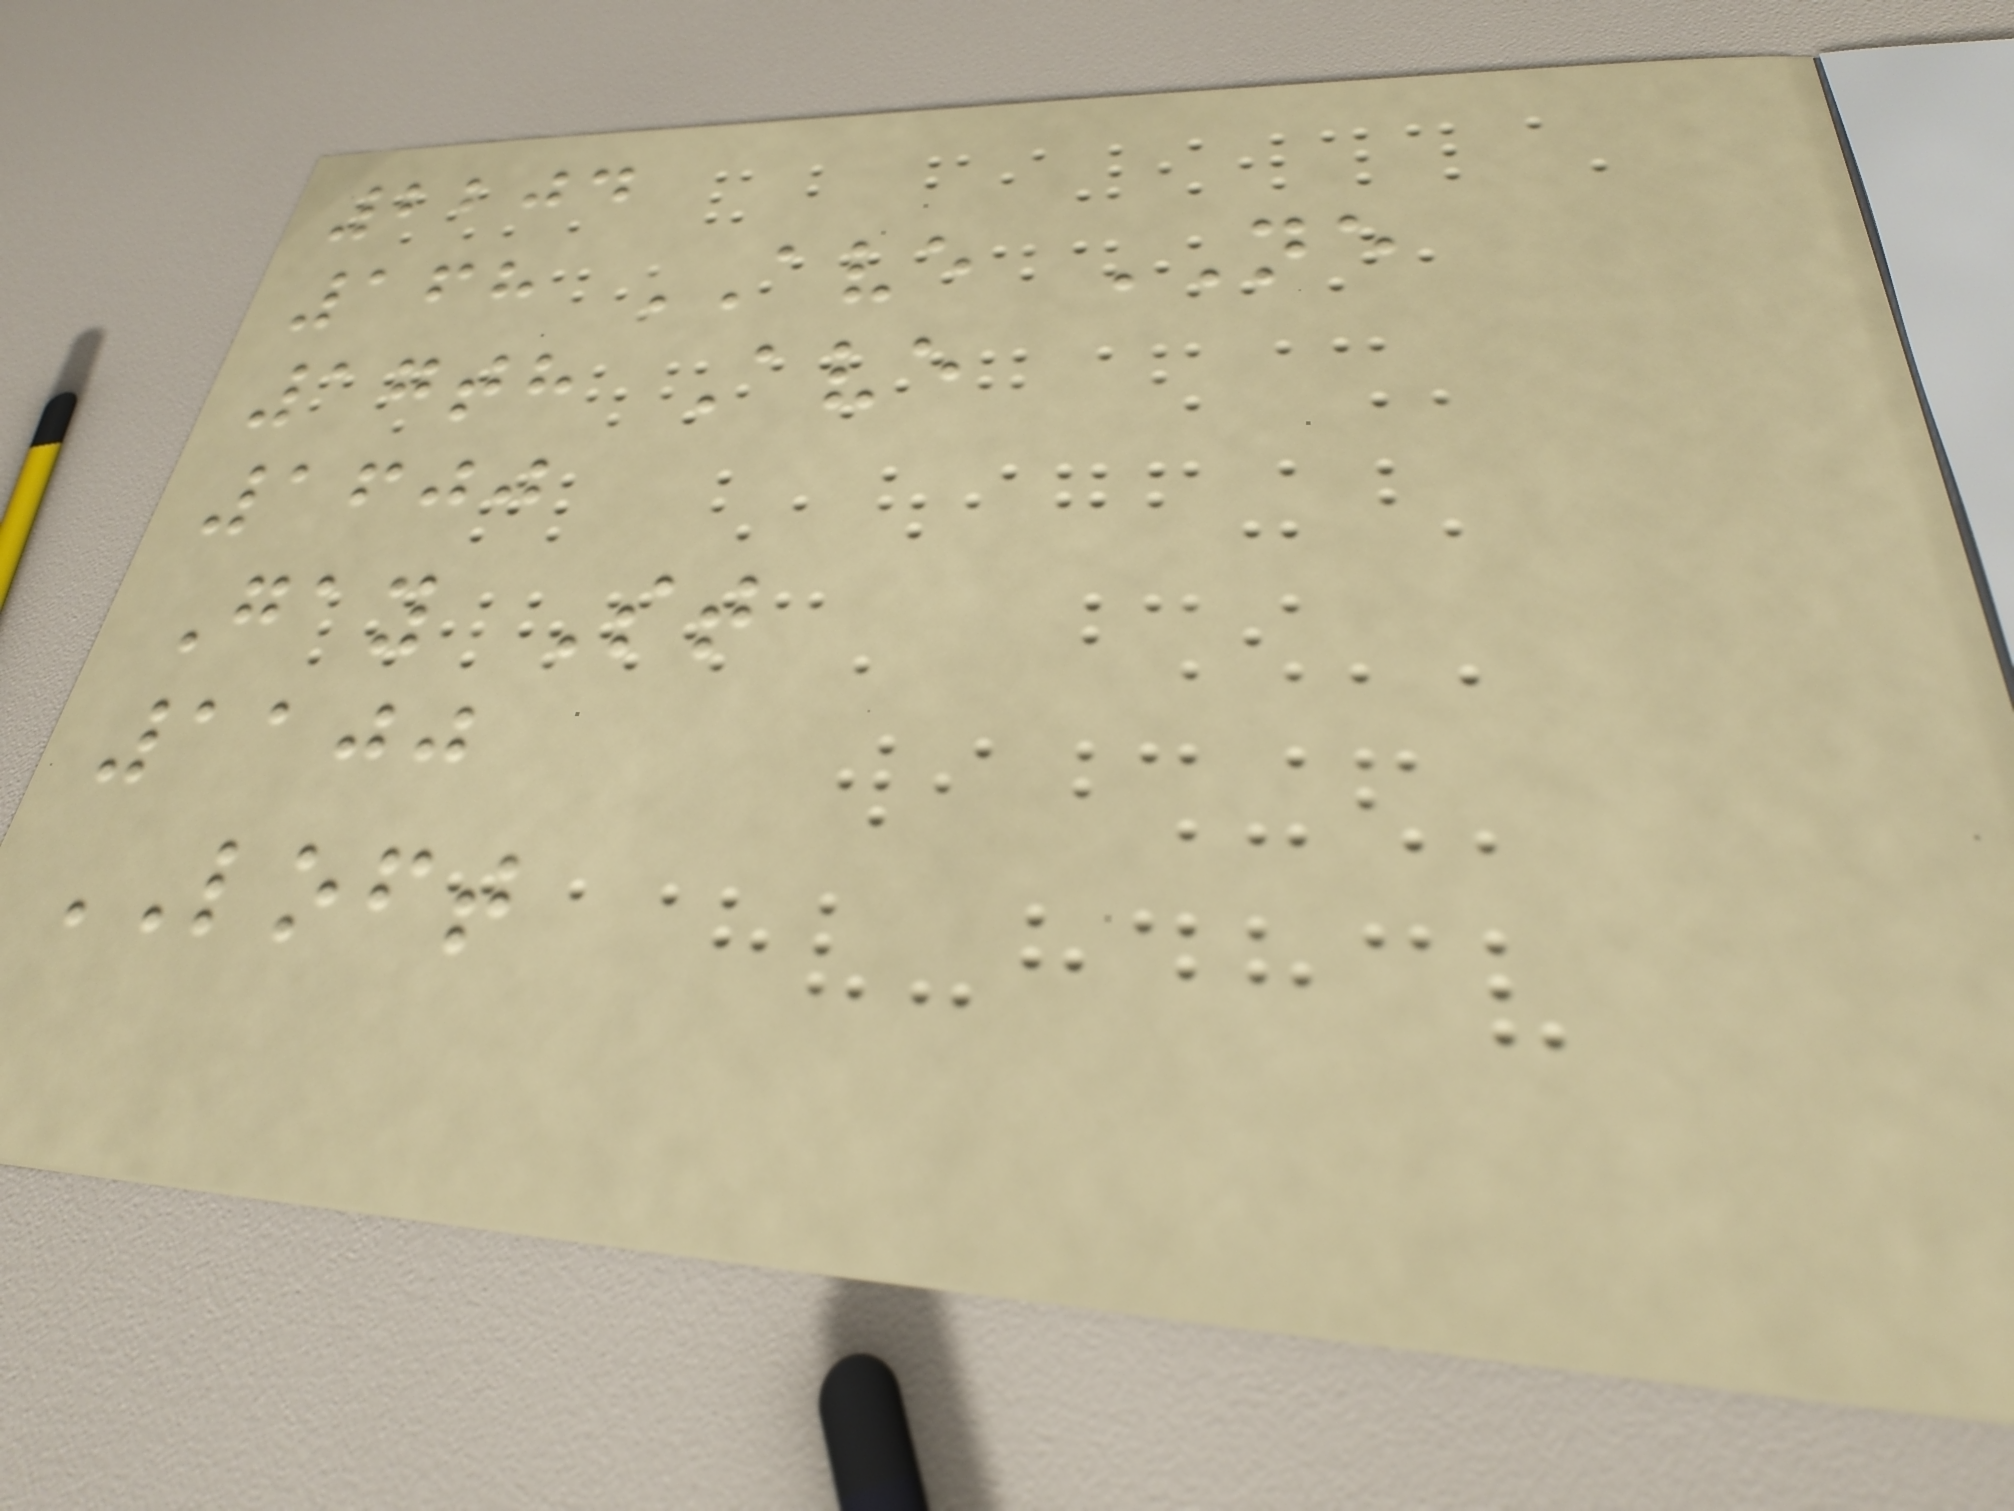2204
168 AVE NE
17th Ave
1600
Gay St
1100
LOFT
